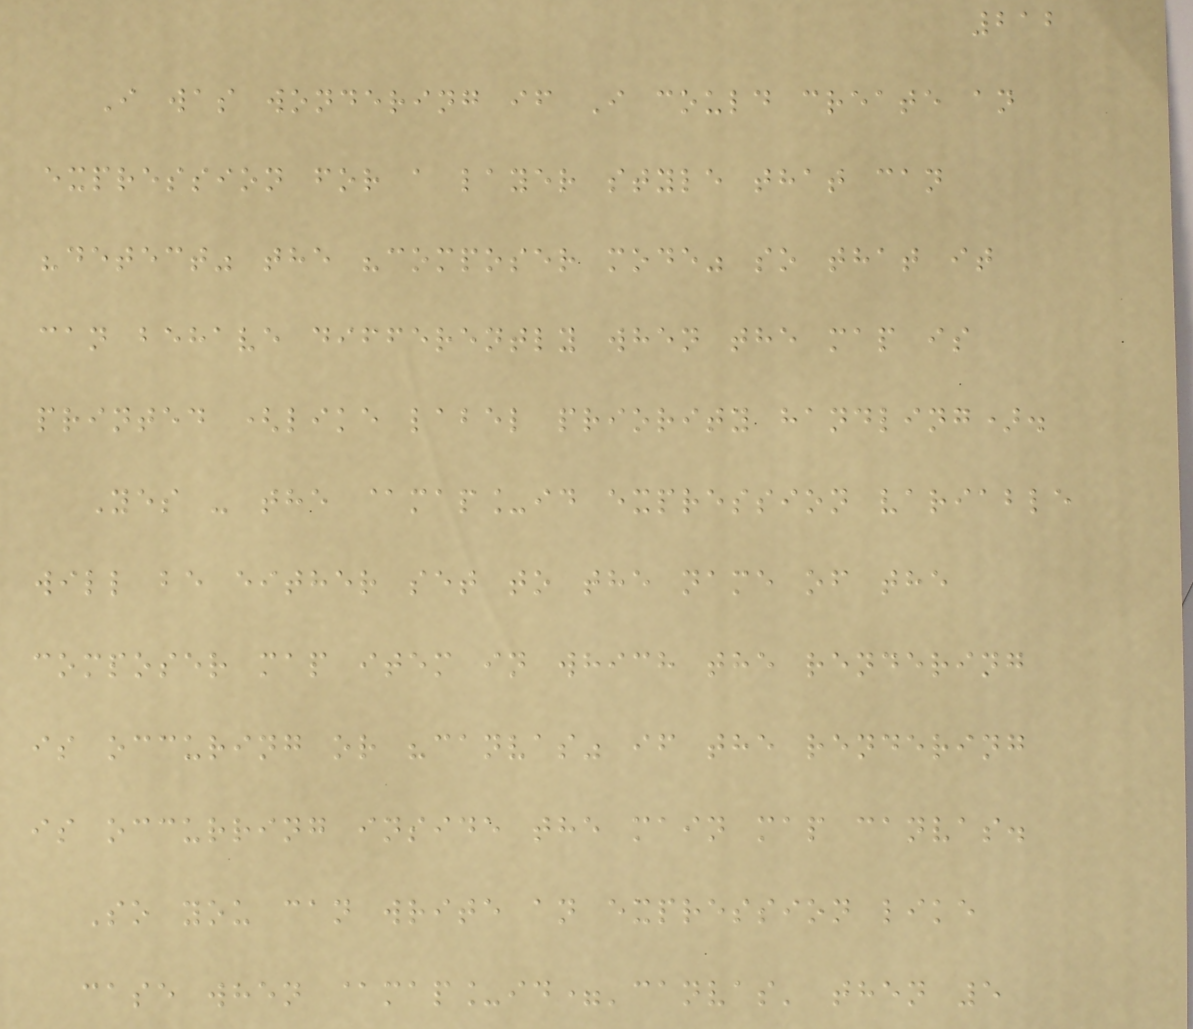212
I was wondering if I could create an
expression for a layer style that can
"detect" the "composer mode" so that it
can behave differently when the map is
printed (like label priority handling).
Yes - the @map_id expression variable
will be either set to the name of the
composer map item in which the rendering
is occuring or "canvas" if the rendering
is occurring inside the main map canvas.
So you can write an expression like
case when @map_id='canvas' then 5
